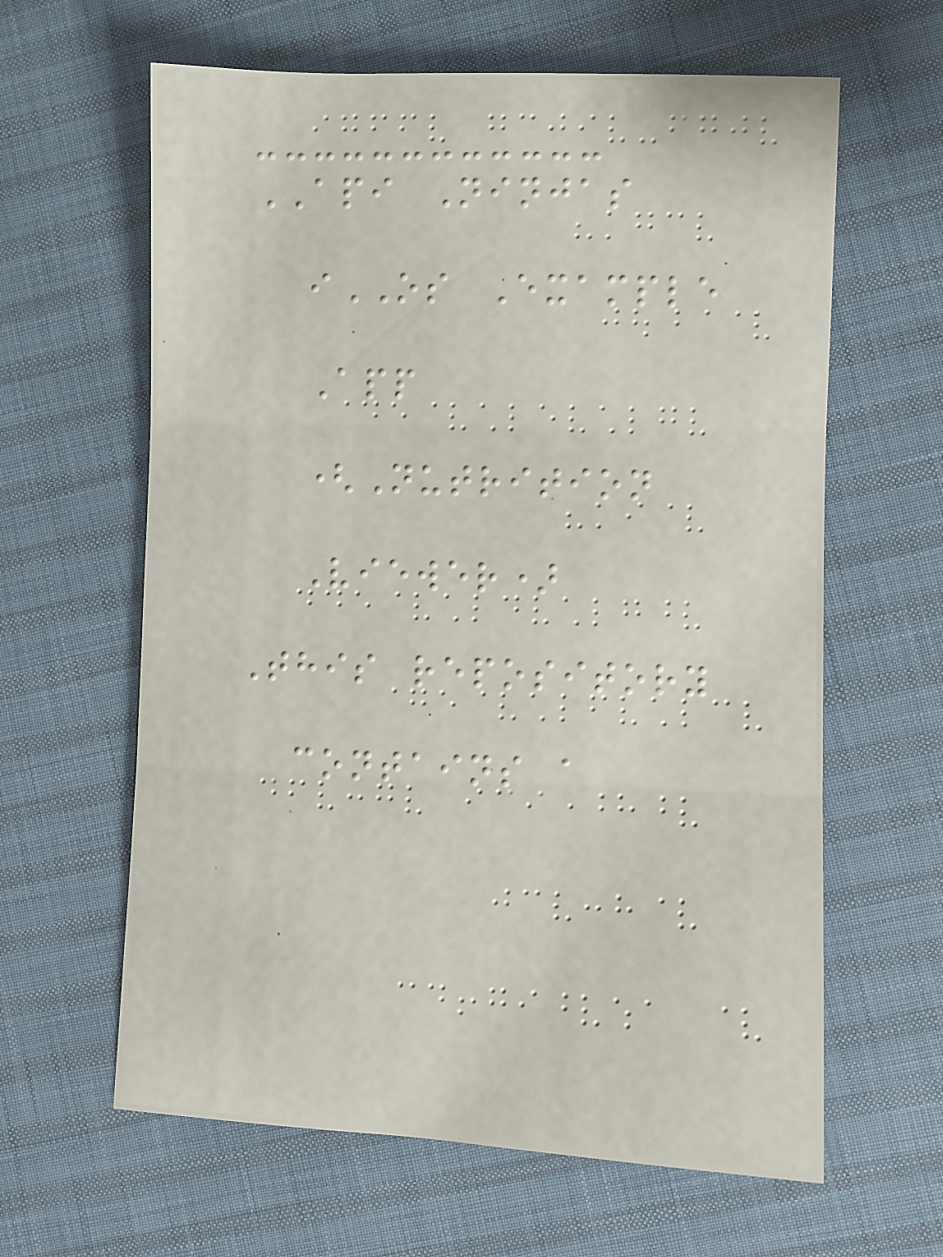API Ninjas
iOS Example
App
(Nutrition
Viewer)
This repository
contains a
